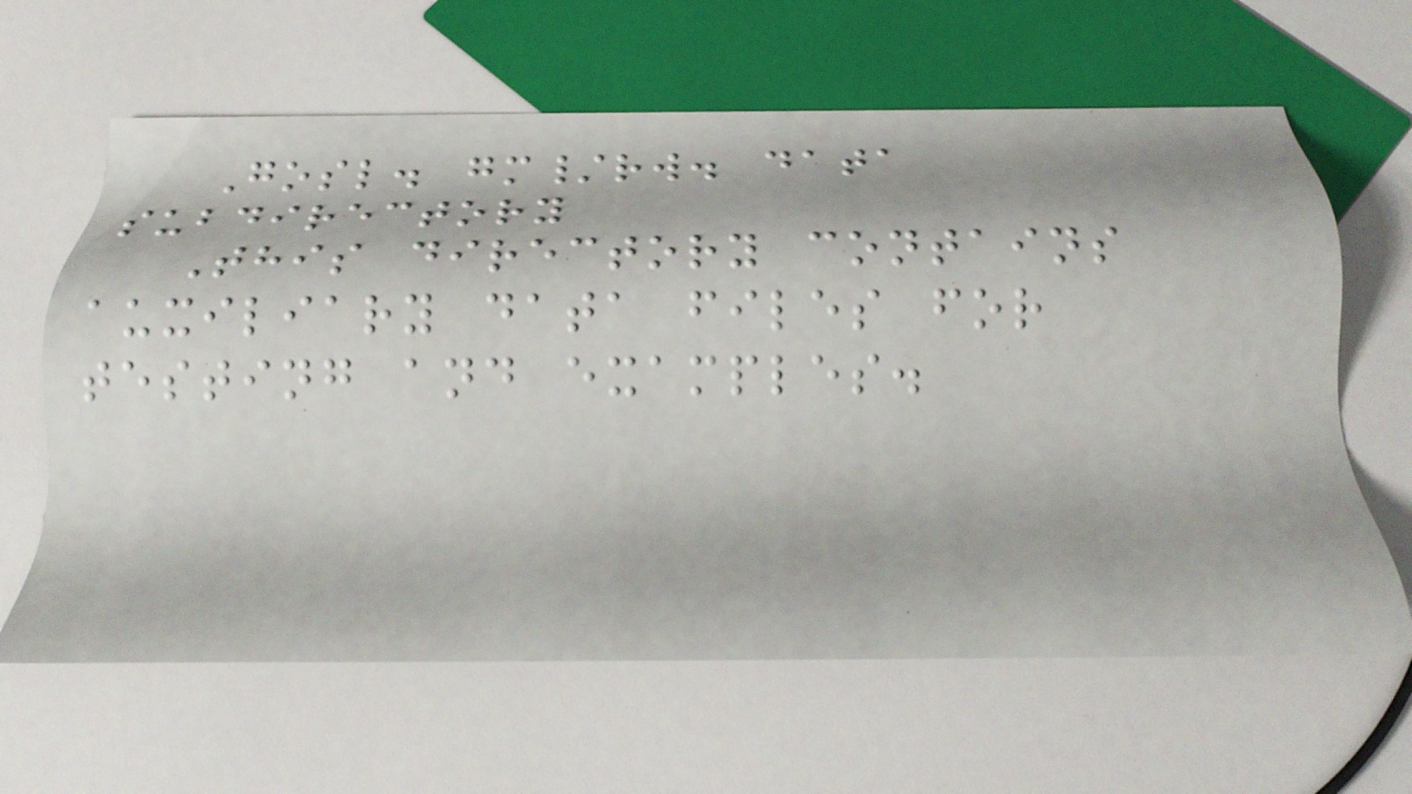Gosl. gm/rw. data
subdirectory
This directory contains
auxiliary data files for
testing and examples.
